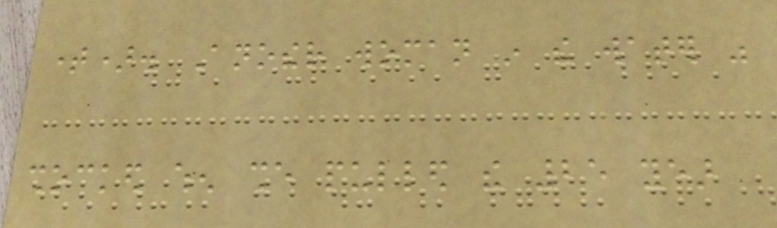time). Another woman in the water was
shocked when she pulled the 25 year
